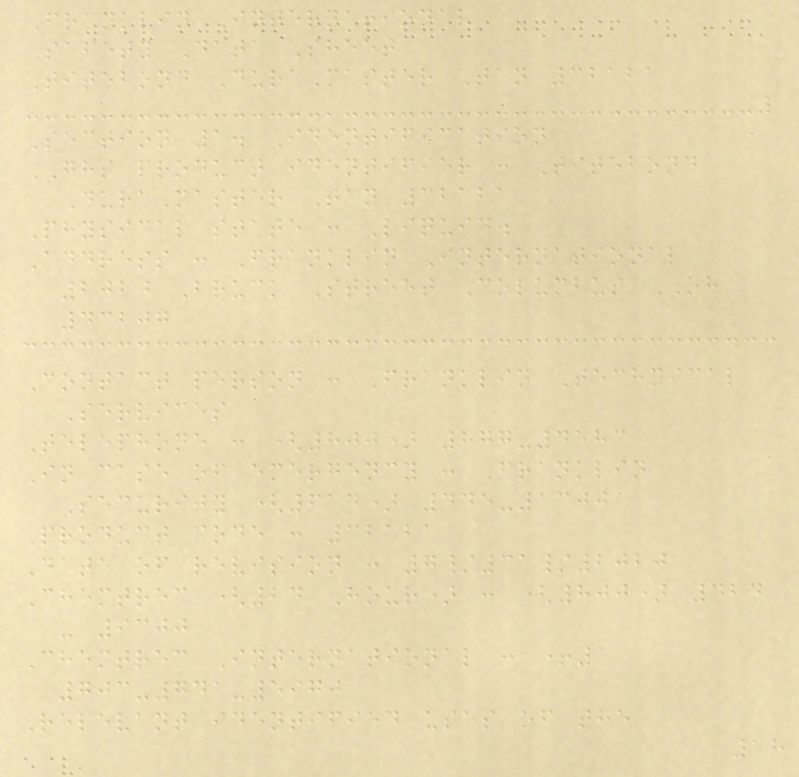Franklin International
Safety Data Sheet
Titebond DuraMaster Tan 32121
Section 1. Identification
GHS product identifier : Titebond
DuraMaster Tan 32121
Physical state : Liquid.
Address : Franklin International
2020 Bruck Street Columbus OH
43207
Contact person : Franklin Technical
Services
Telephone : (800) 877-4583
In case of emergency : Franklin
Security (614) 445-1300
Product code : 32121
Date of revision : 7/31/2020
Chemtrec (24 Hour) : (800) 424
- 9300
Chemtrec International : +1
703-741-5970
Relevant identified uses of the
18
